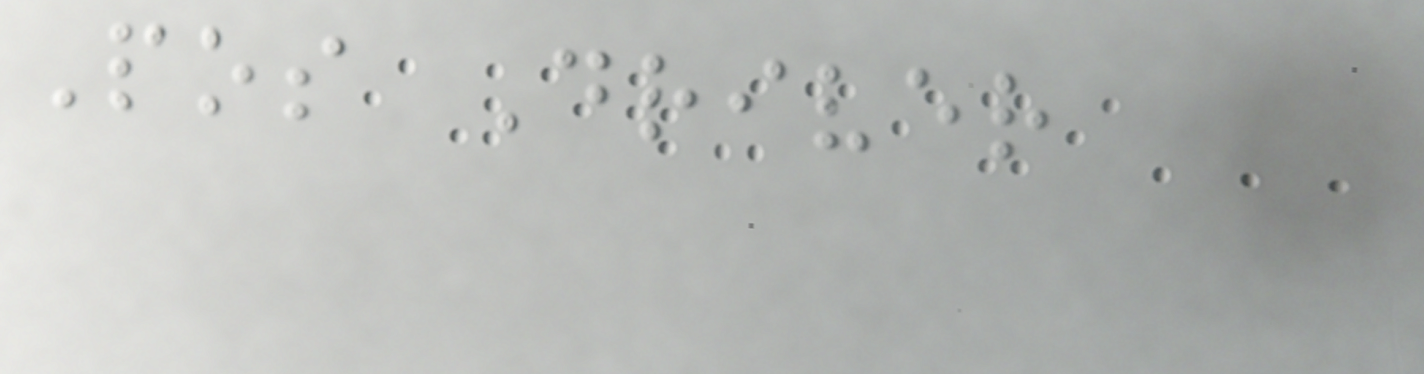Pos Driver
